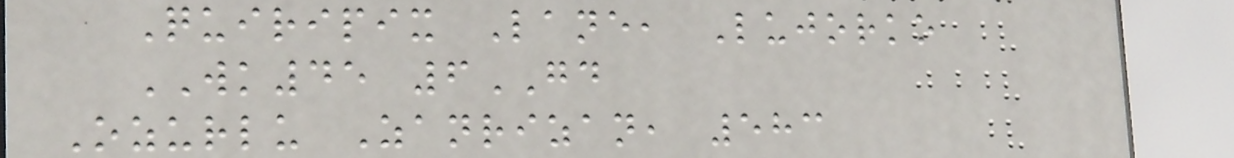Quiripix Lane, Lujorko
WK45 6GD
Ozurlu Zanrizan, 583
